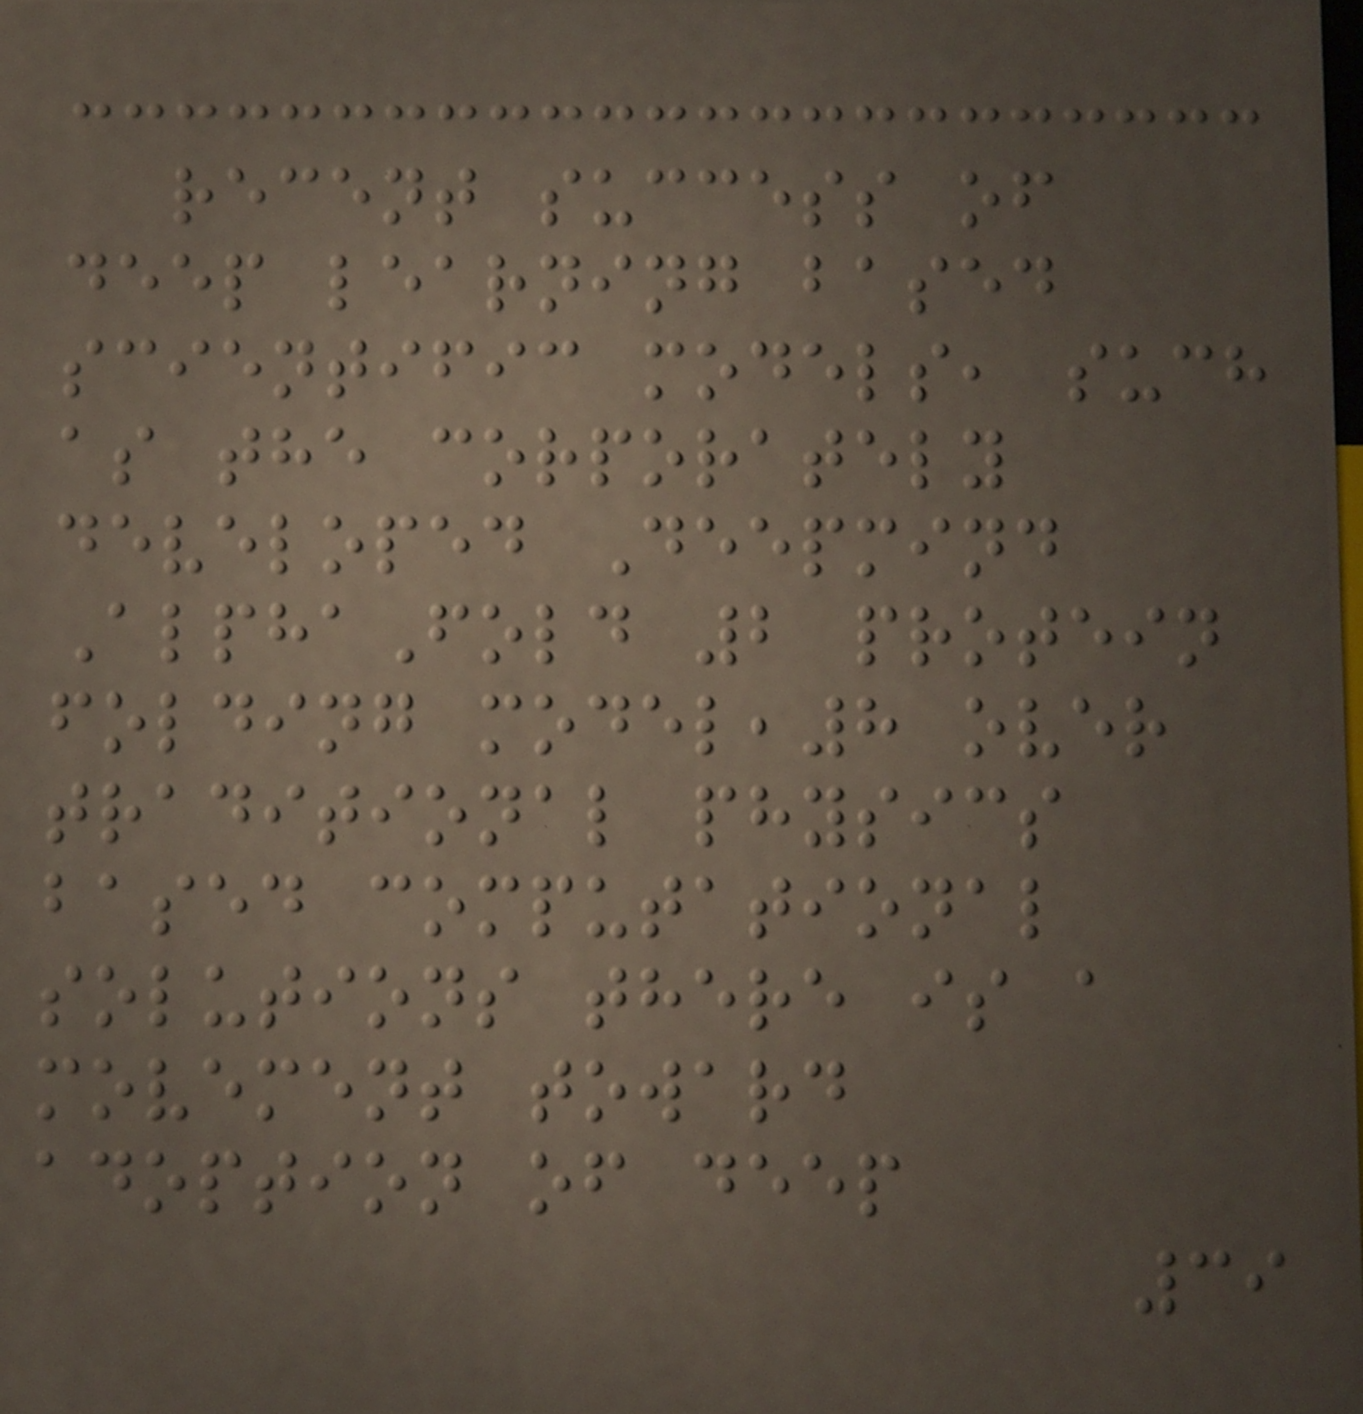recent success of
deep learning based
scientific models, such
as the corporately
developed Deepmind
AlphaFold 2 protein
folding model,8 over
traditional physics
based computational
solutions there is a
movement toward
adoption of deep
39
